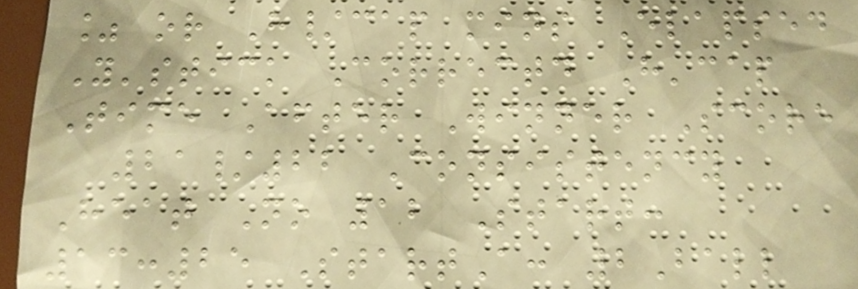% or H/cap mins Elapsed
Y'stick Correctd H'cap
Time After Winner Score
21/22 Consistency
Heat No 12 Start:
13:25 StartA: 2Ball
